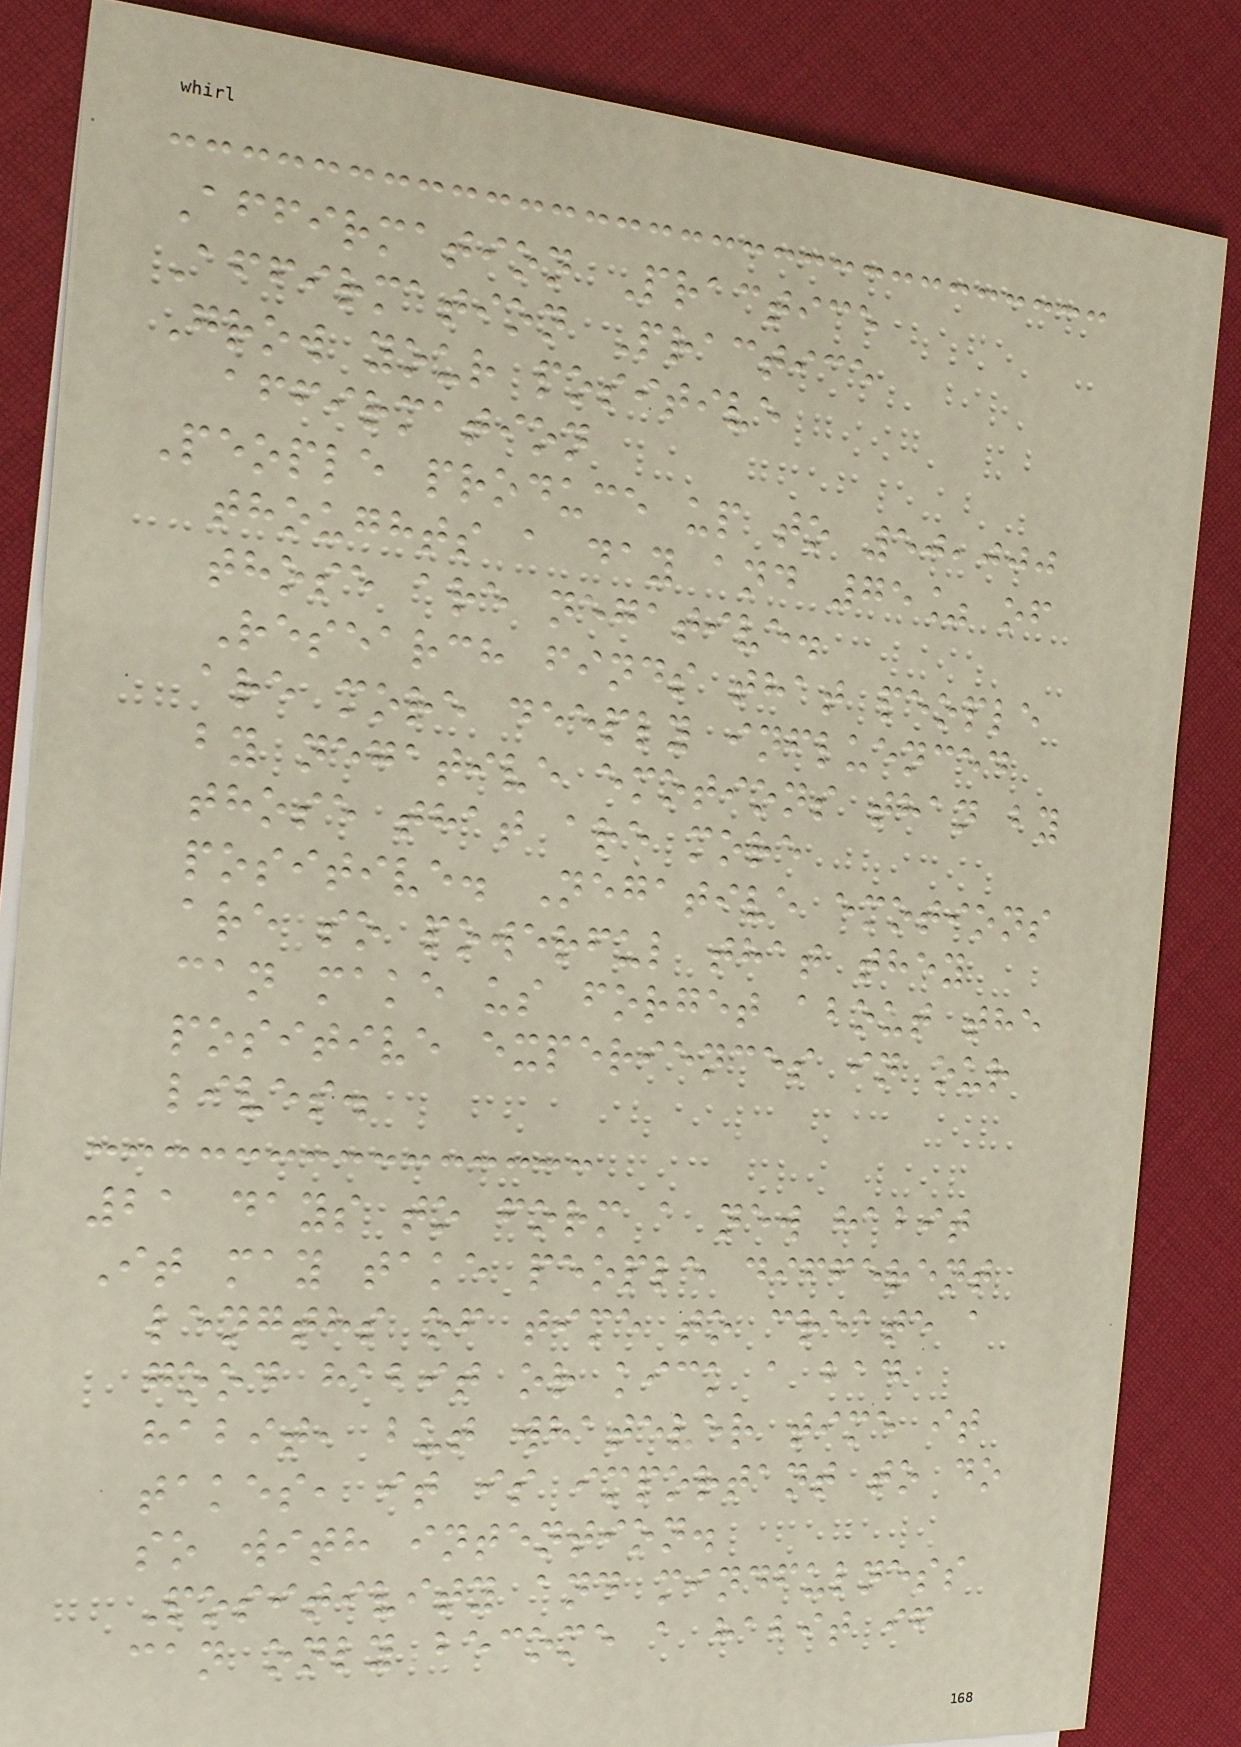Affirmation Practice
Affirmation Practice
Grow your positive
affirmation
People produce up to 50,000
thoughts a day and 75% of
those are negative.
Research finds that people
are more deeply influenced
by negative emotions than by
those that are more
positive. Negative emotions
are so powerful that they
can make us forget about the
positive experiences in our
lives.
21 days to form a new habit
It may take people different
lengths of time to create a
good habit or kick a bad
habit, but whatever time it
takes, it is important to do
so with intention.
Positivity and mindfulness
can only become a habit if
